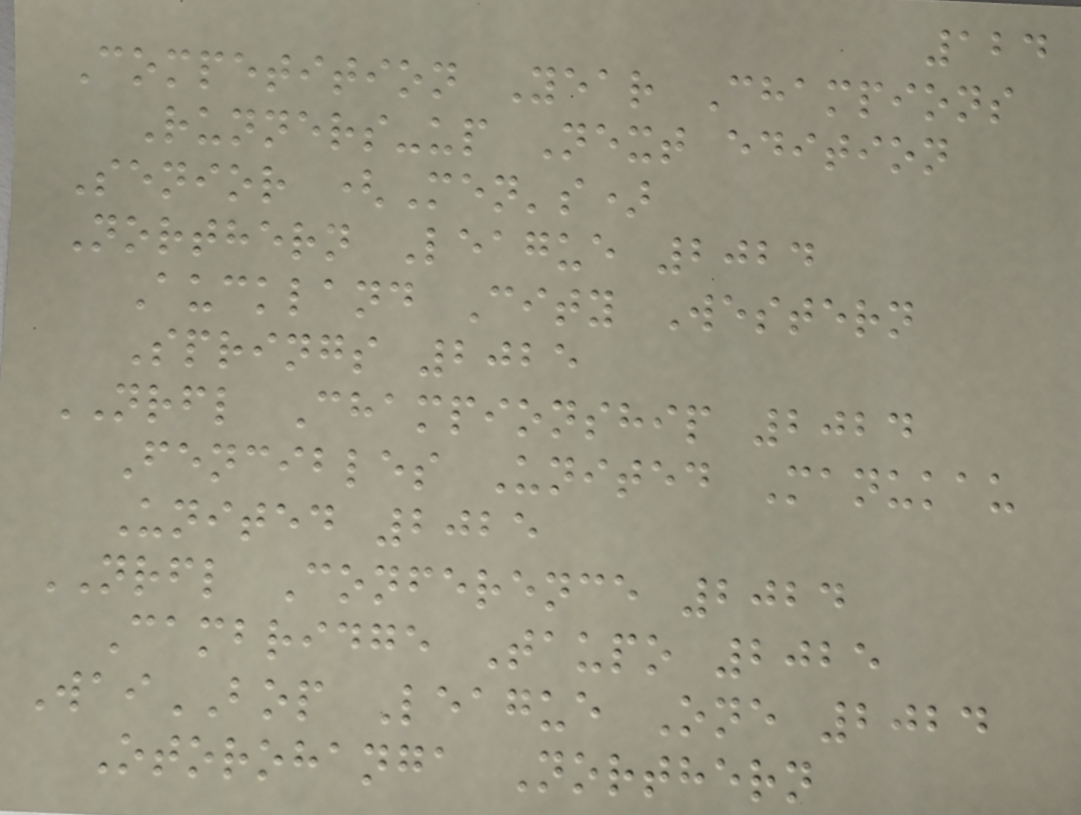124
Competition Year Champions
Runners-up Next edition
Senior (Men's)
Northern League 2024
Auckland City Western
Springs 2025
NRFL Championship 2024
Fencibles United Manukau
United 2025
NRFL Conference 2024
Cambridge Taupo 2025
WaiBOP League One 2024
Otorohanga Northern
